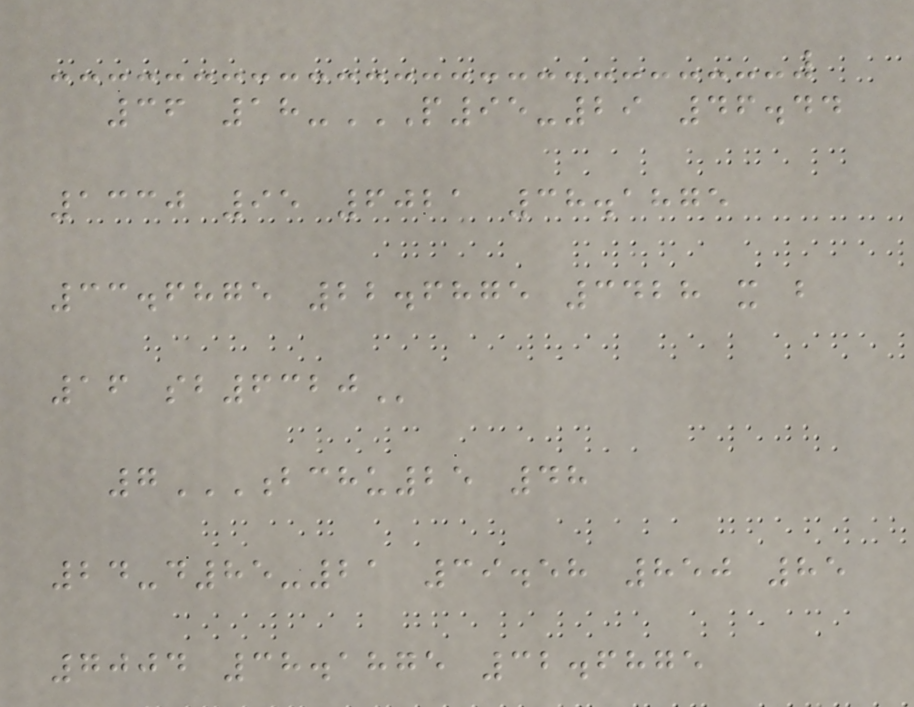36 18-P95-29 46.44
1330 95 6021 38.1875
33.6875 22.6875 3428 X B
16 SB6320
7BCHU25 48
24-D85-21 39.58 850 85
7004 38.1875 32.6875
